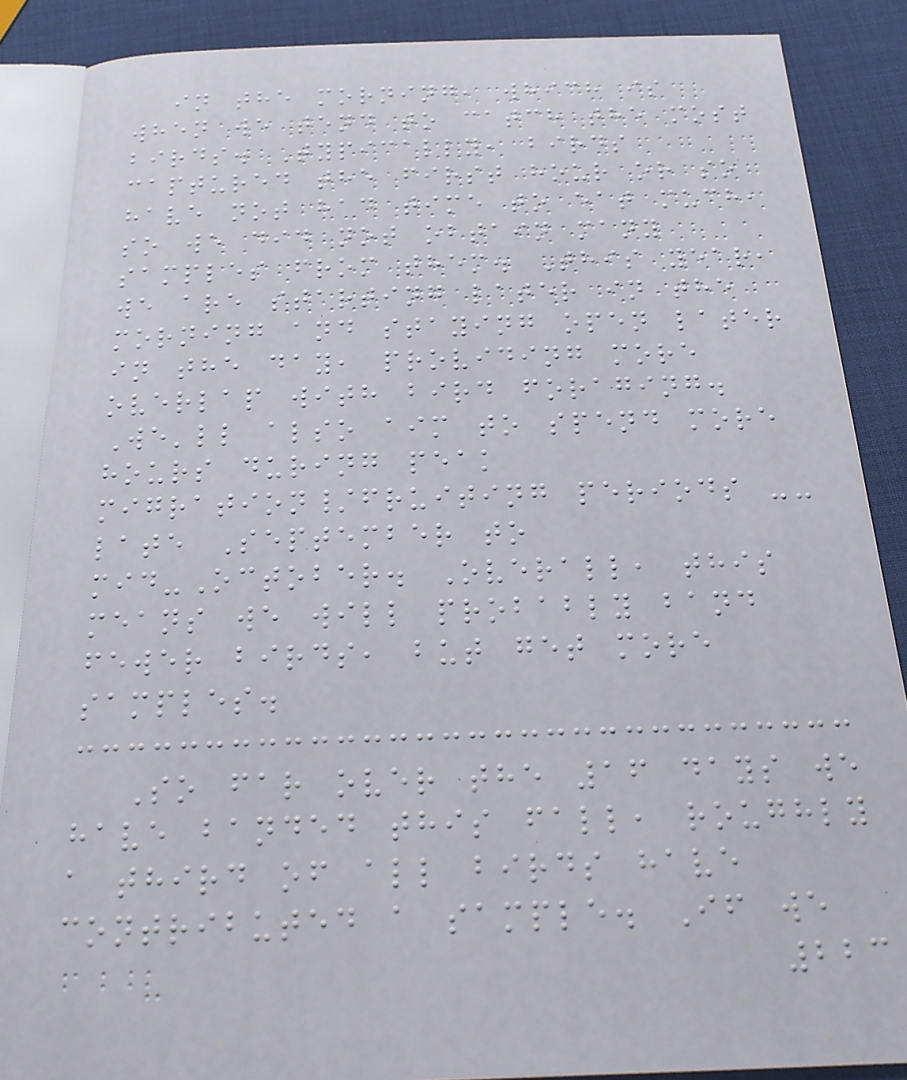in the morning, which is
when we tend to catch the most
birds. Typically, birds
captured the first hour or so
have not had time to eat much,
so we did not obtain many
samples from them. This year,
we are starting later in the
morning and staying open later
in the day, providing more
overlap with bird foraging.
We'll also aim to spend more
hours during peak
migration/fruiting periods --
late September to
mid-October. Overall, this
means we will probably band
fewer birds, but get more
samples.
So far over the 16 days we
have banded this fall, roughly
a third of all birds have
contributed a sample. If we
223
